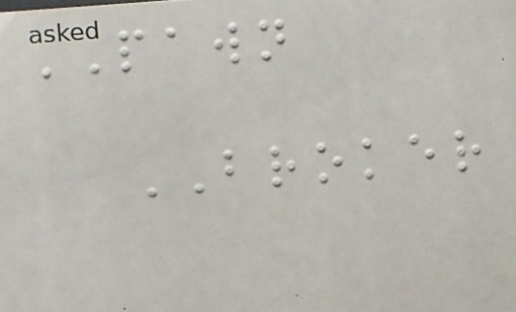PAWN
BROKER
